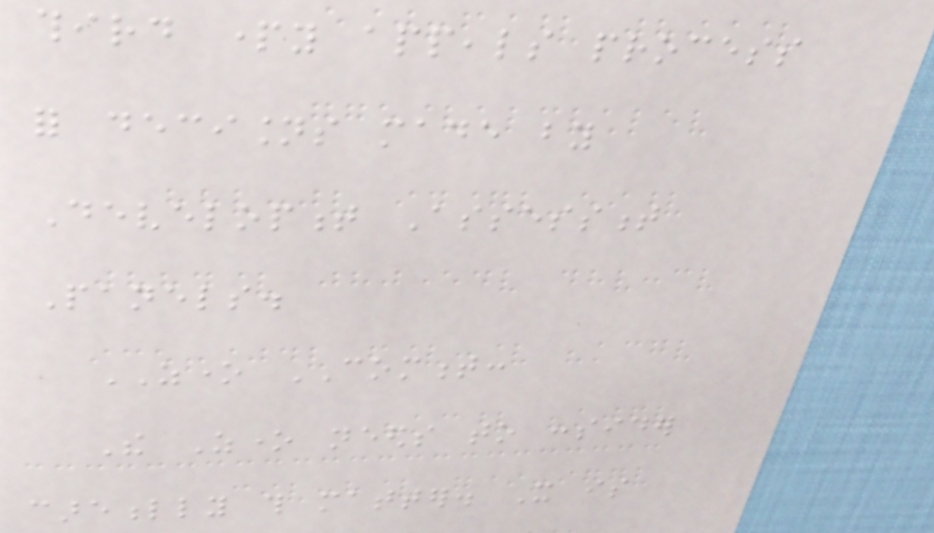third party appeals process
for decisions made by
Development Assessment
Panels.
ZONE COMMENT:
The Zone needs to consider
carefully this matter. It is
